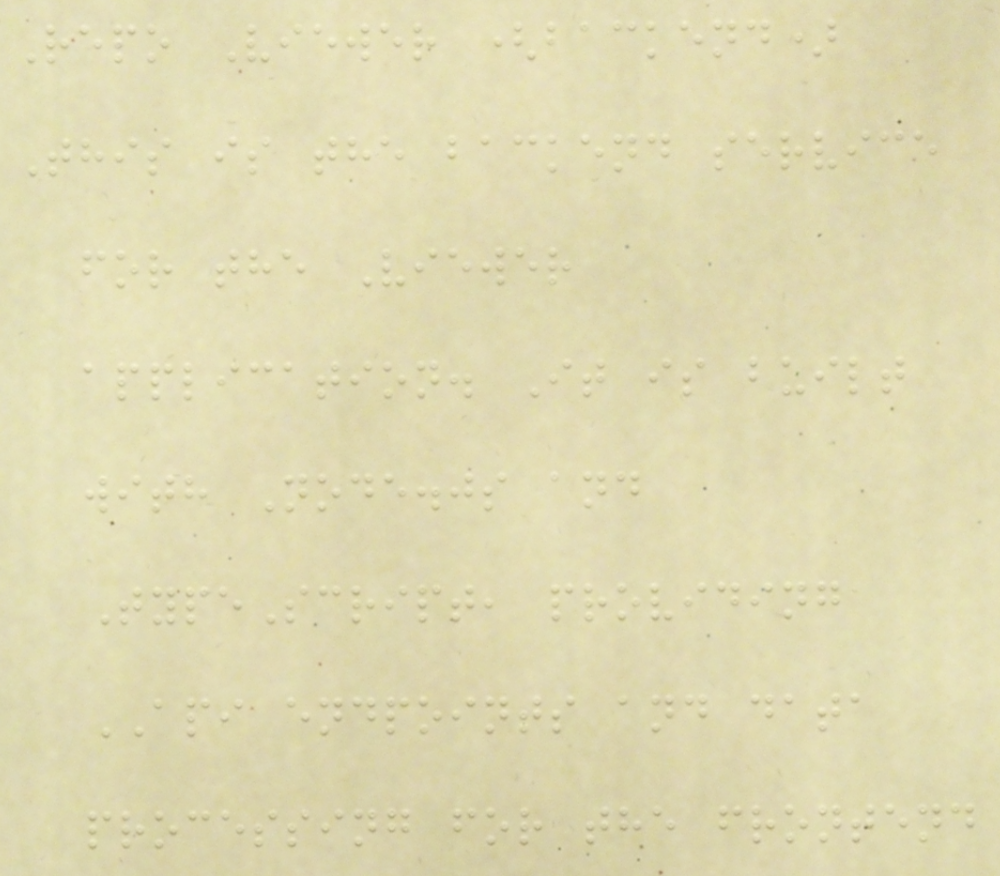Repo Viewer (backend)
This is the backend service
for the Viewer
application. It is built
with Node.js and
TypeScript, providing
API endpoints and data
processing for the frontend
